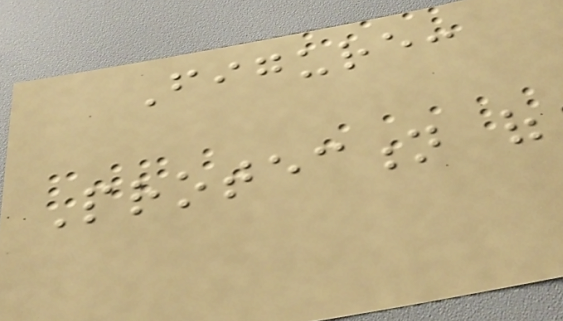Figure:
Protection of
